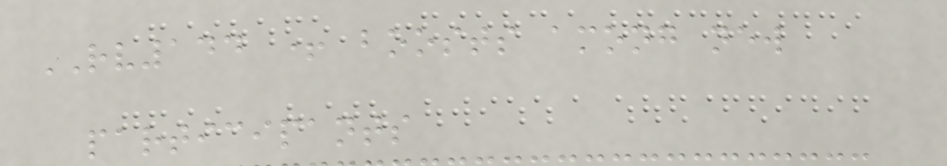RV144 + boosts among new
participants
